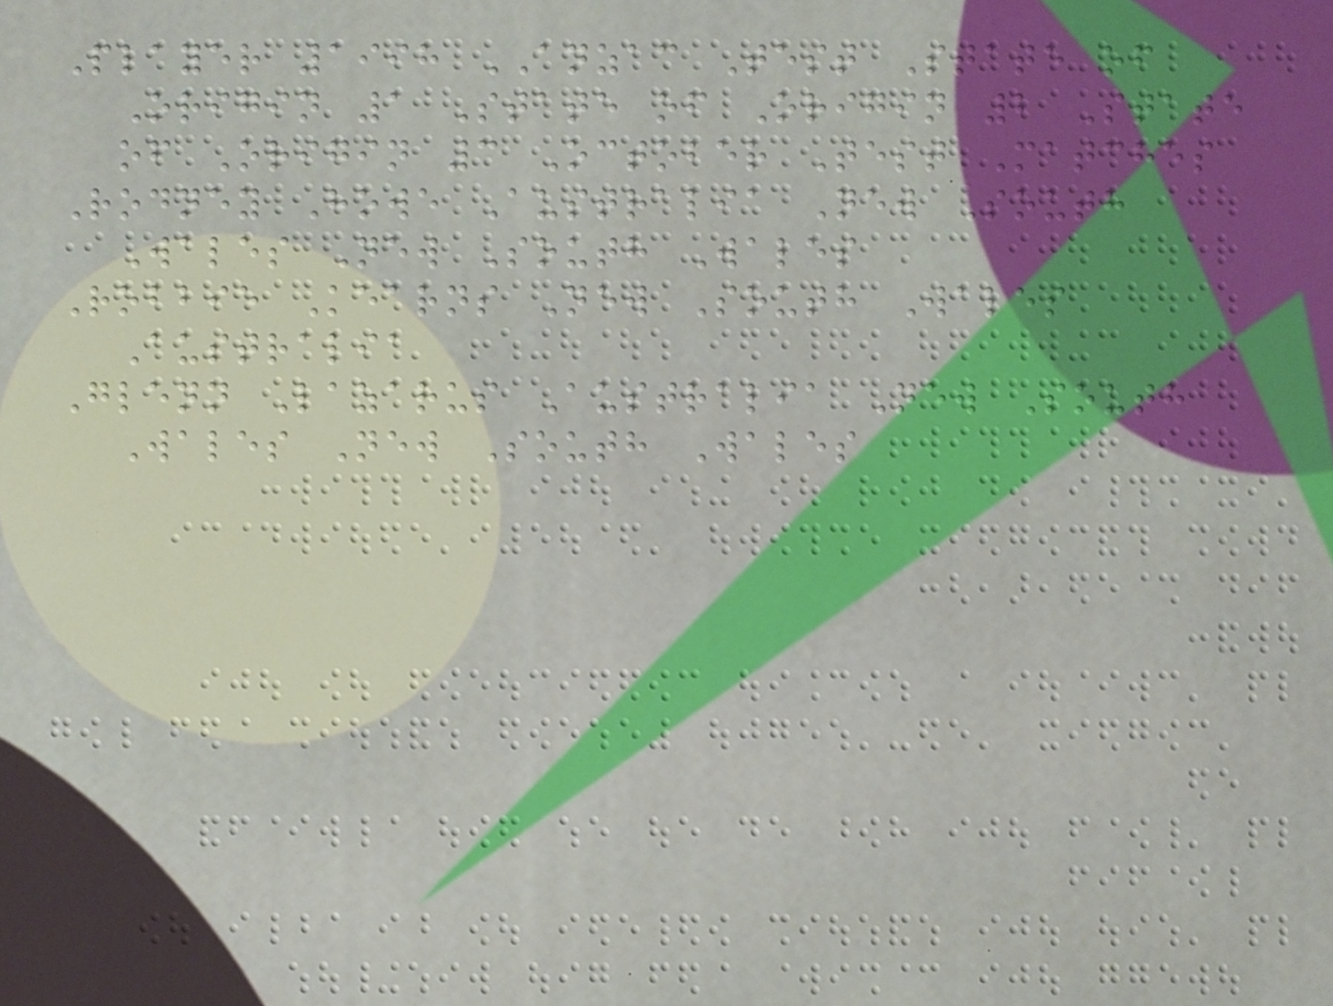Player 1998 ANZAC Test State of
Origin 1 State of Origin 2 State
of Origin 3 October Test Matches
Rodney Howe Australia New South
Wales New South Wales
Robbie Kearns New South Wales
Australia
Glenn Lazarus Australia New South
Wales New South Wales
